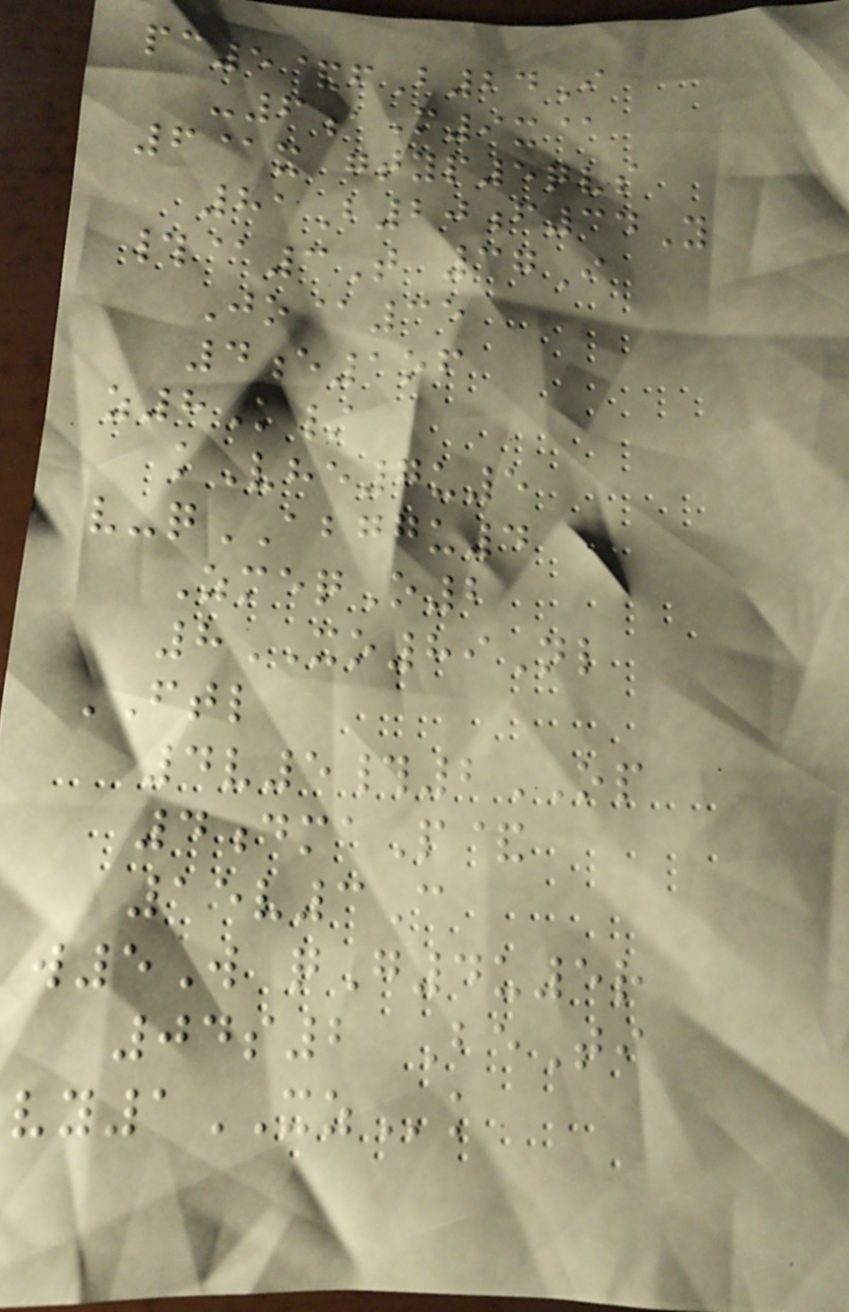pc5&fB24I
-6aM9x@
6@x gtyp5qvs
81B20f34Y
#@3T 37I
Jo@35
4e1of
z8K/
kVhe7u5
v-qABGGU4
ZmeqO2
8XO89Nl
FTL
4v5#2OP
4dmaP&
15v3C
w5W qG4u5r
04s2 BeTi
vy1XZk
